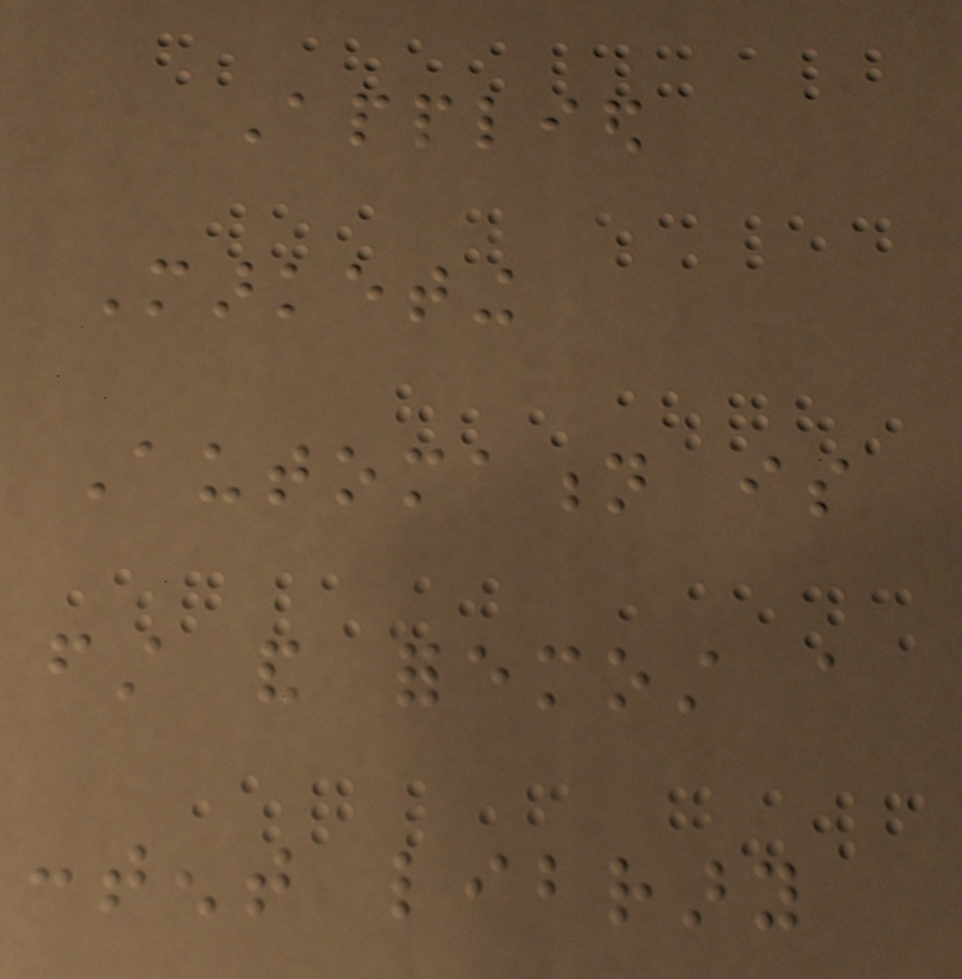Applied
Marketing
Automation is
first and foremost a
content library
